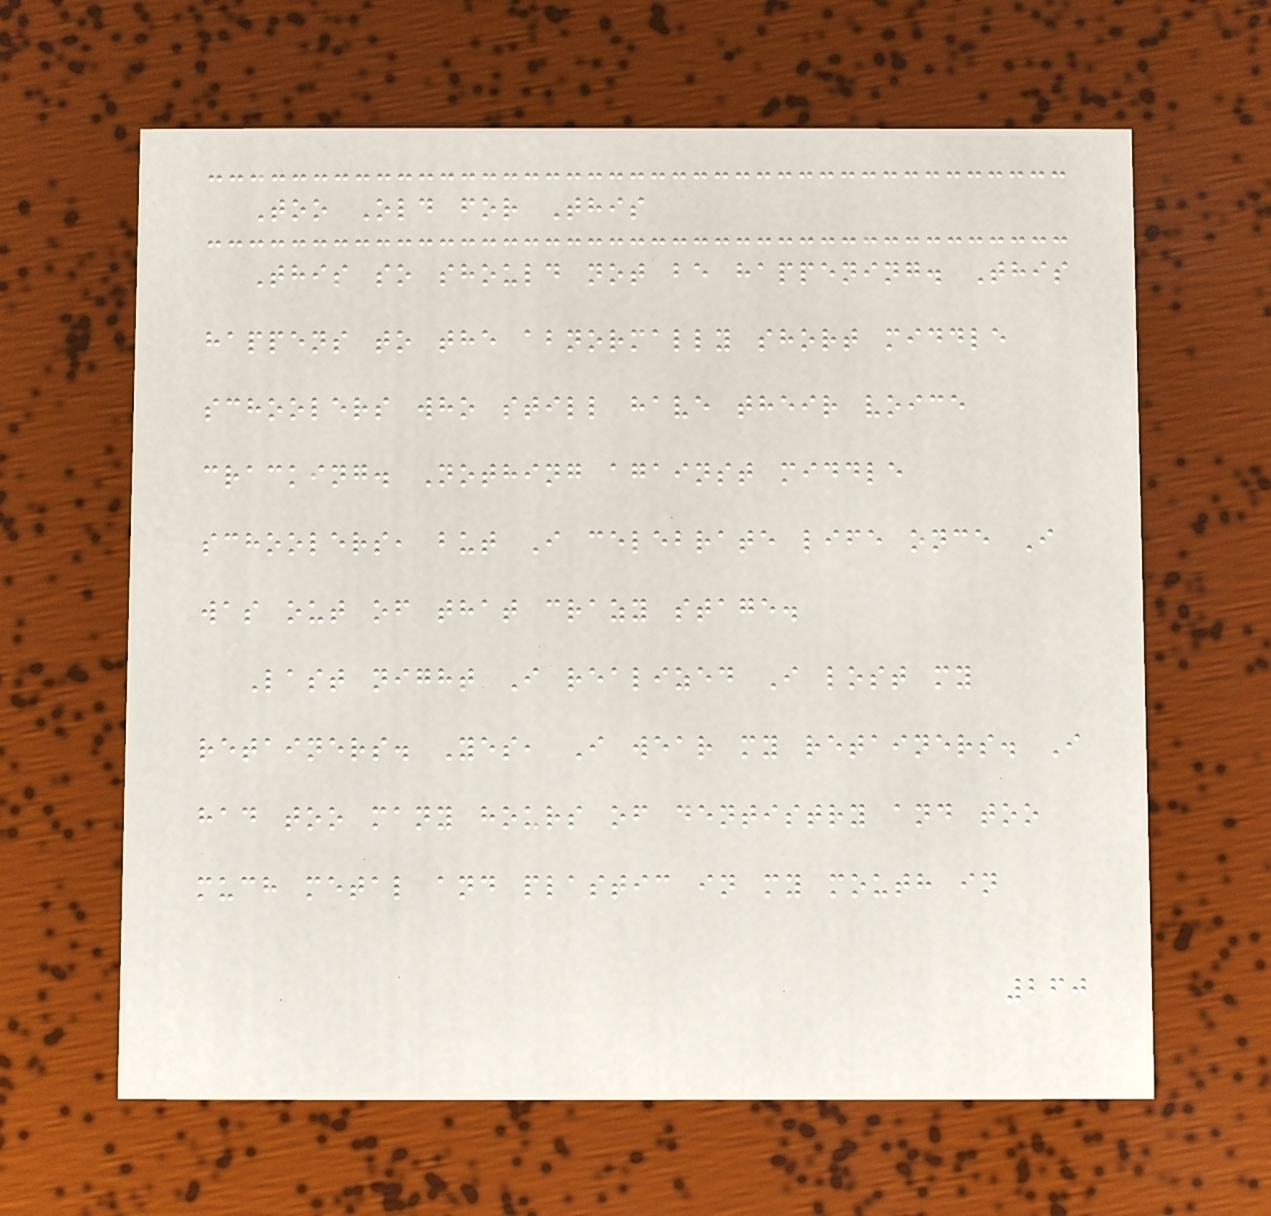Too Old for This
This so should not be happening. This
happens to the abnormally short middle
schoolers who still have their voice
cracking. Nothing against middle
schoolers, but I celebrate life once I
was out of that crazy stage.
Last night I realized I lost my
retainers. Yes, I wear my retainers. I
had too many hours of dentistry and too
much metal and plastic in my mouth in
260
